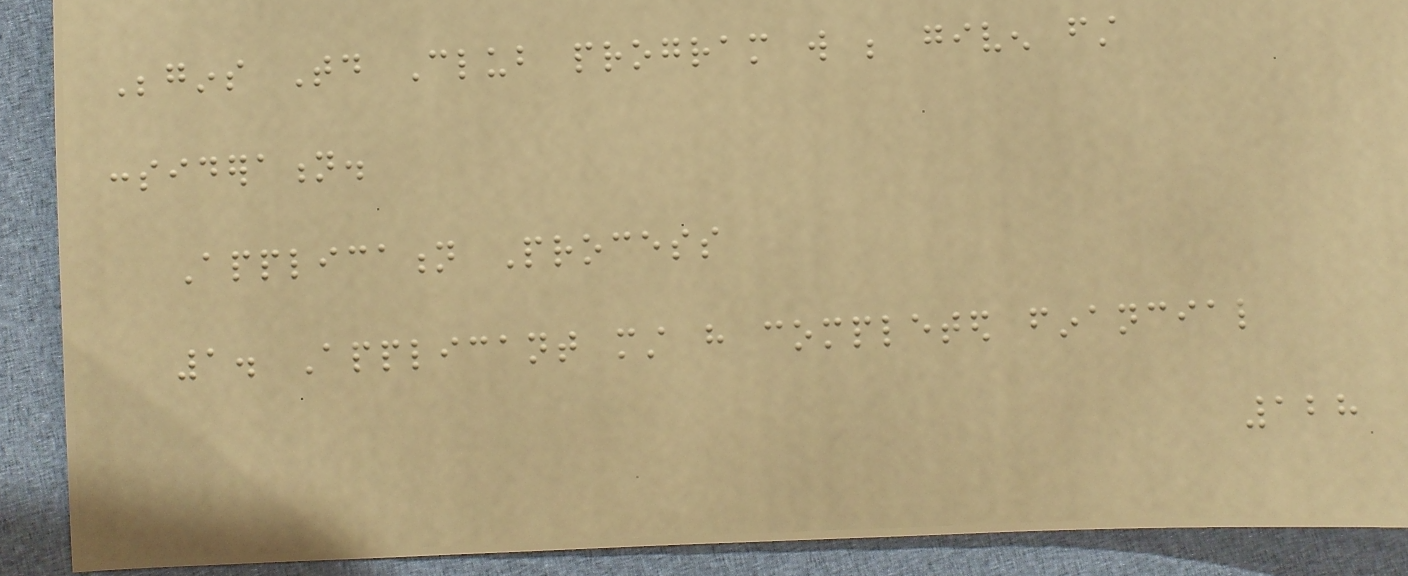Begins Today Club program will be given first
consideration.
Application Process
1. Applicant must have completed financial
128
